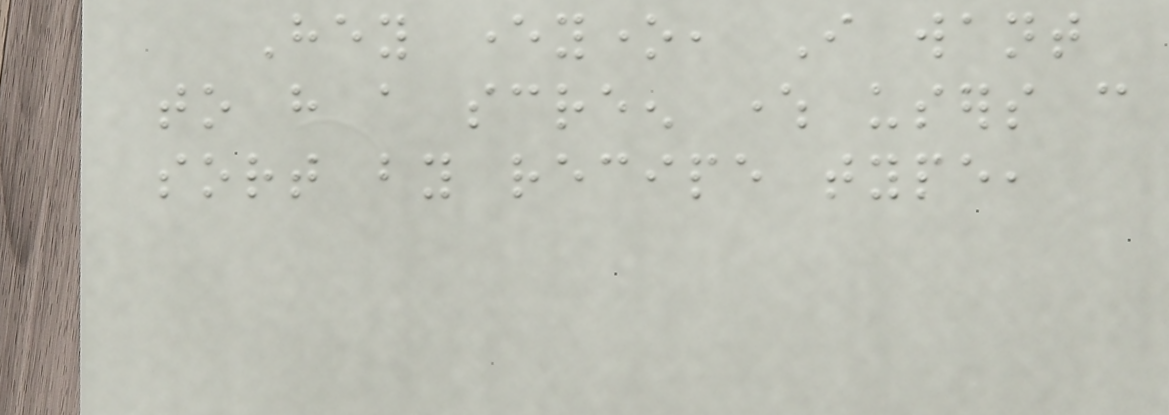Hey everyone, I want
to have a screen where users can
sort by recipe type,
